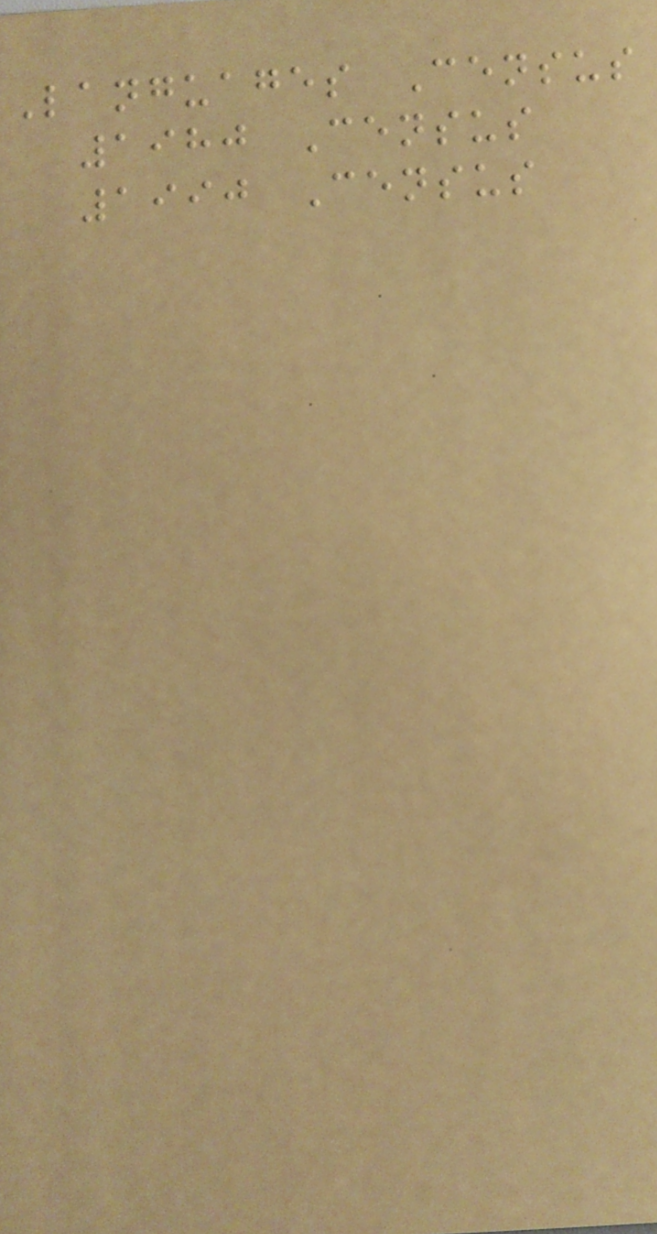Languages Census
1980 Census
1990 Census
